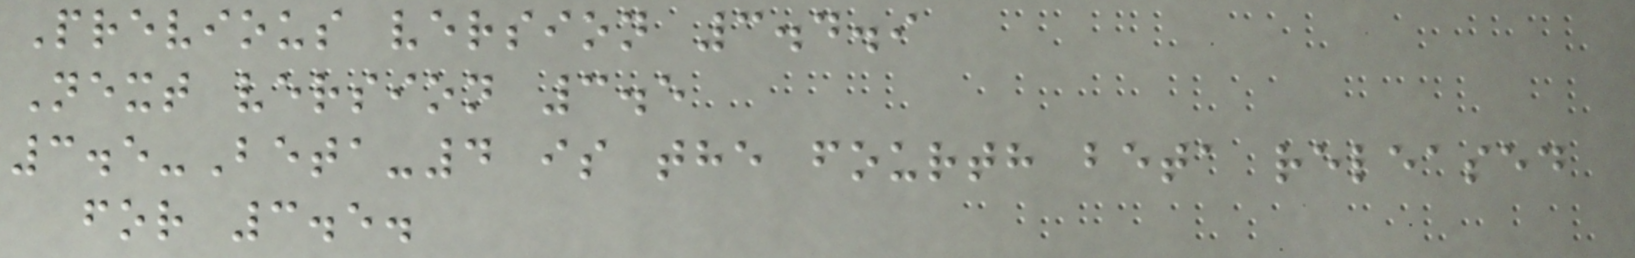Previous version 3.4.9
Next version 3.5
3.5-Beta-4 is the fourth beta released
for 3.5.
